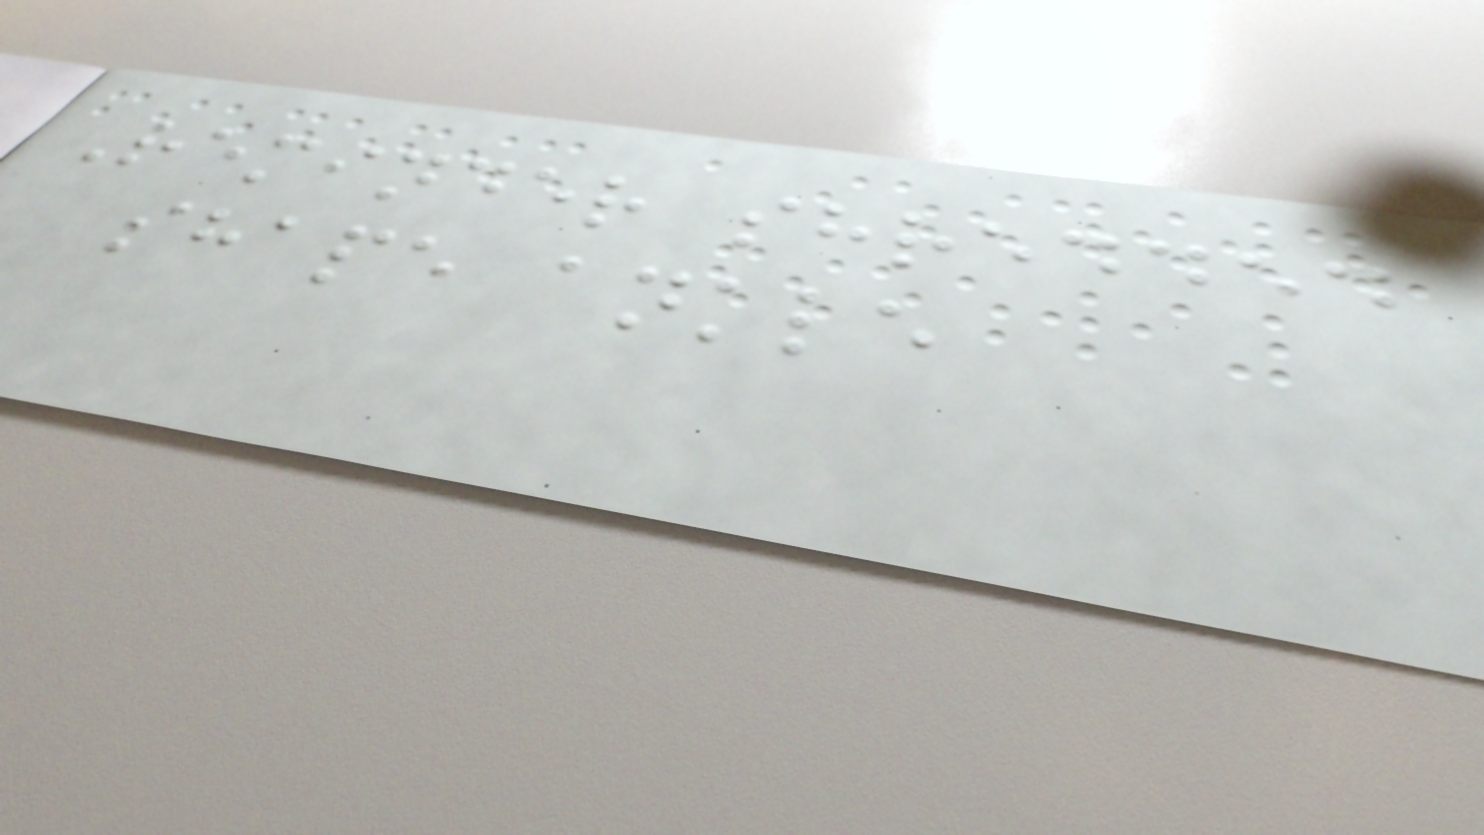Reminder shredded
shape ankle
